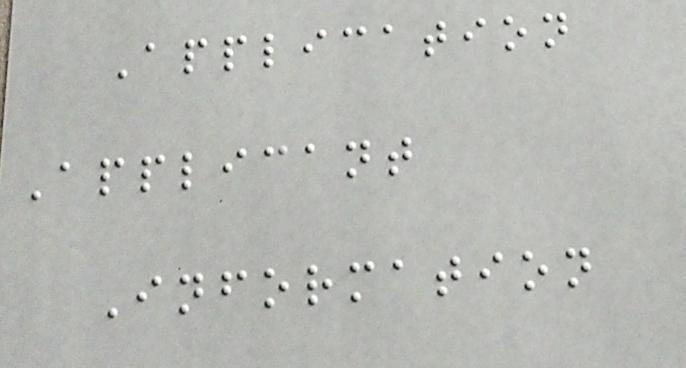Application
Applicant
Information
